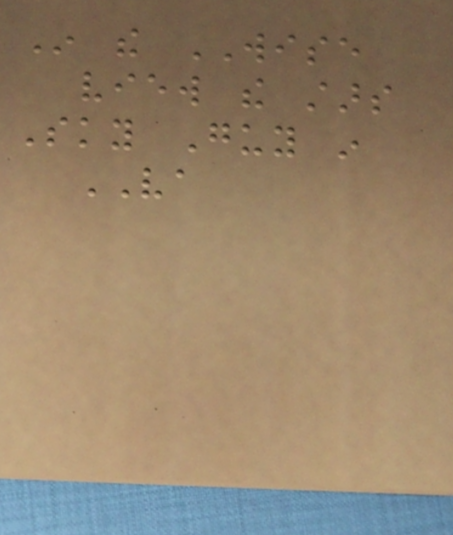In the WISE
view the stars
Sky Guy in
VA
